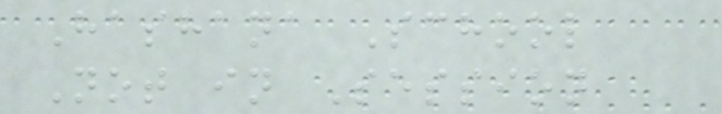Hashana School
Not in Session
